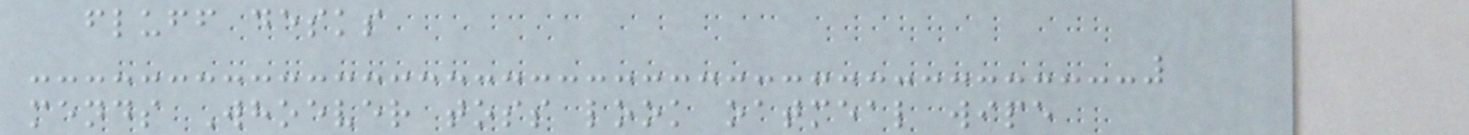fluff desks
mends Whoever toss look oatmeal wipe
